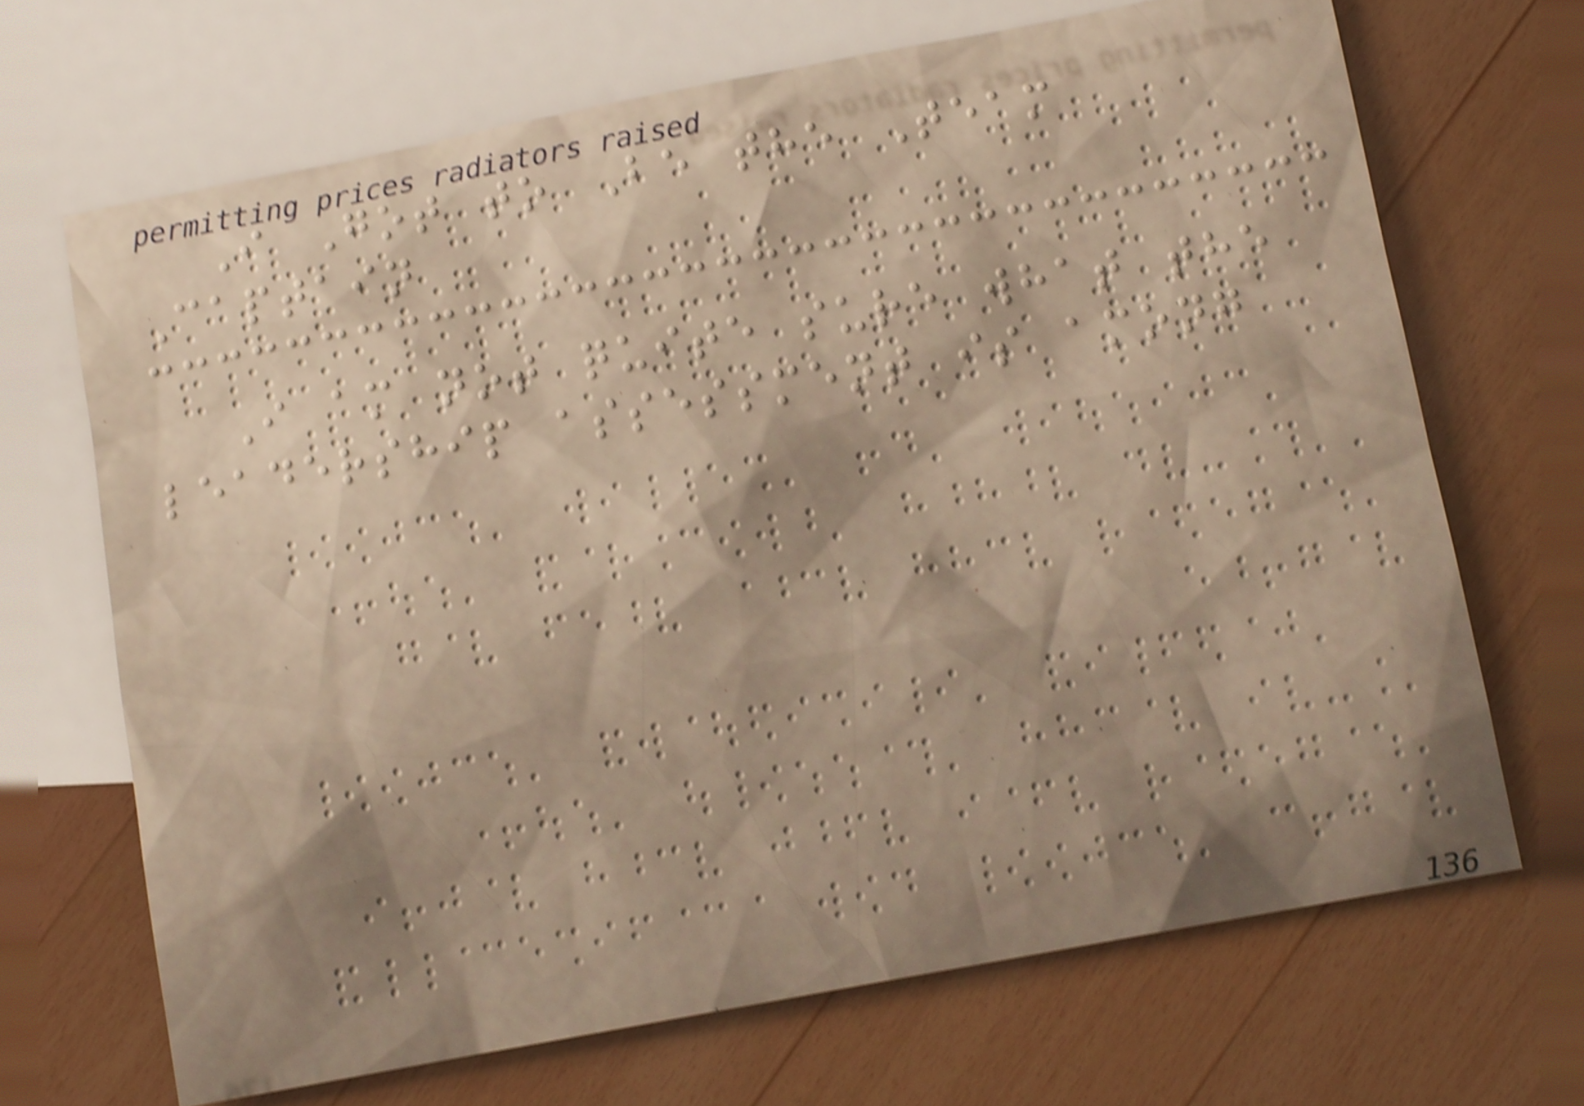I Got to Be the Team
Captain
I am not quite sure what the
leadership assessment is among
